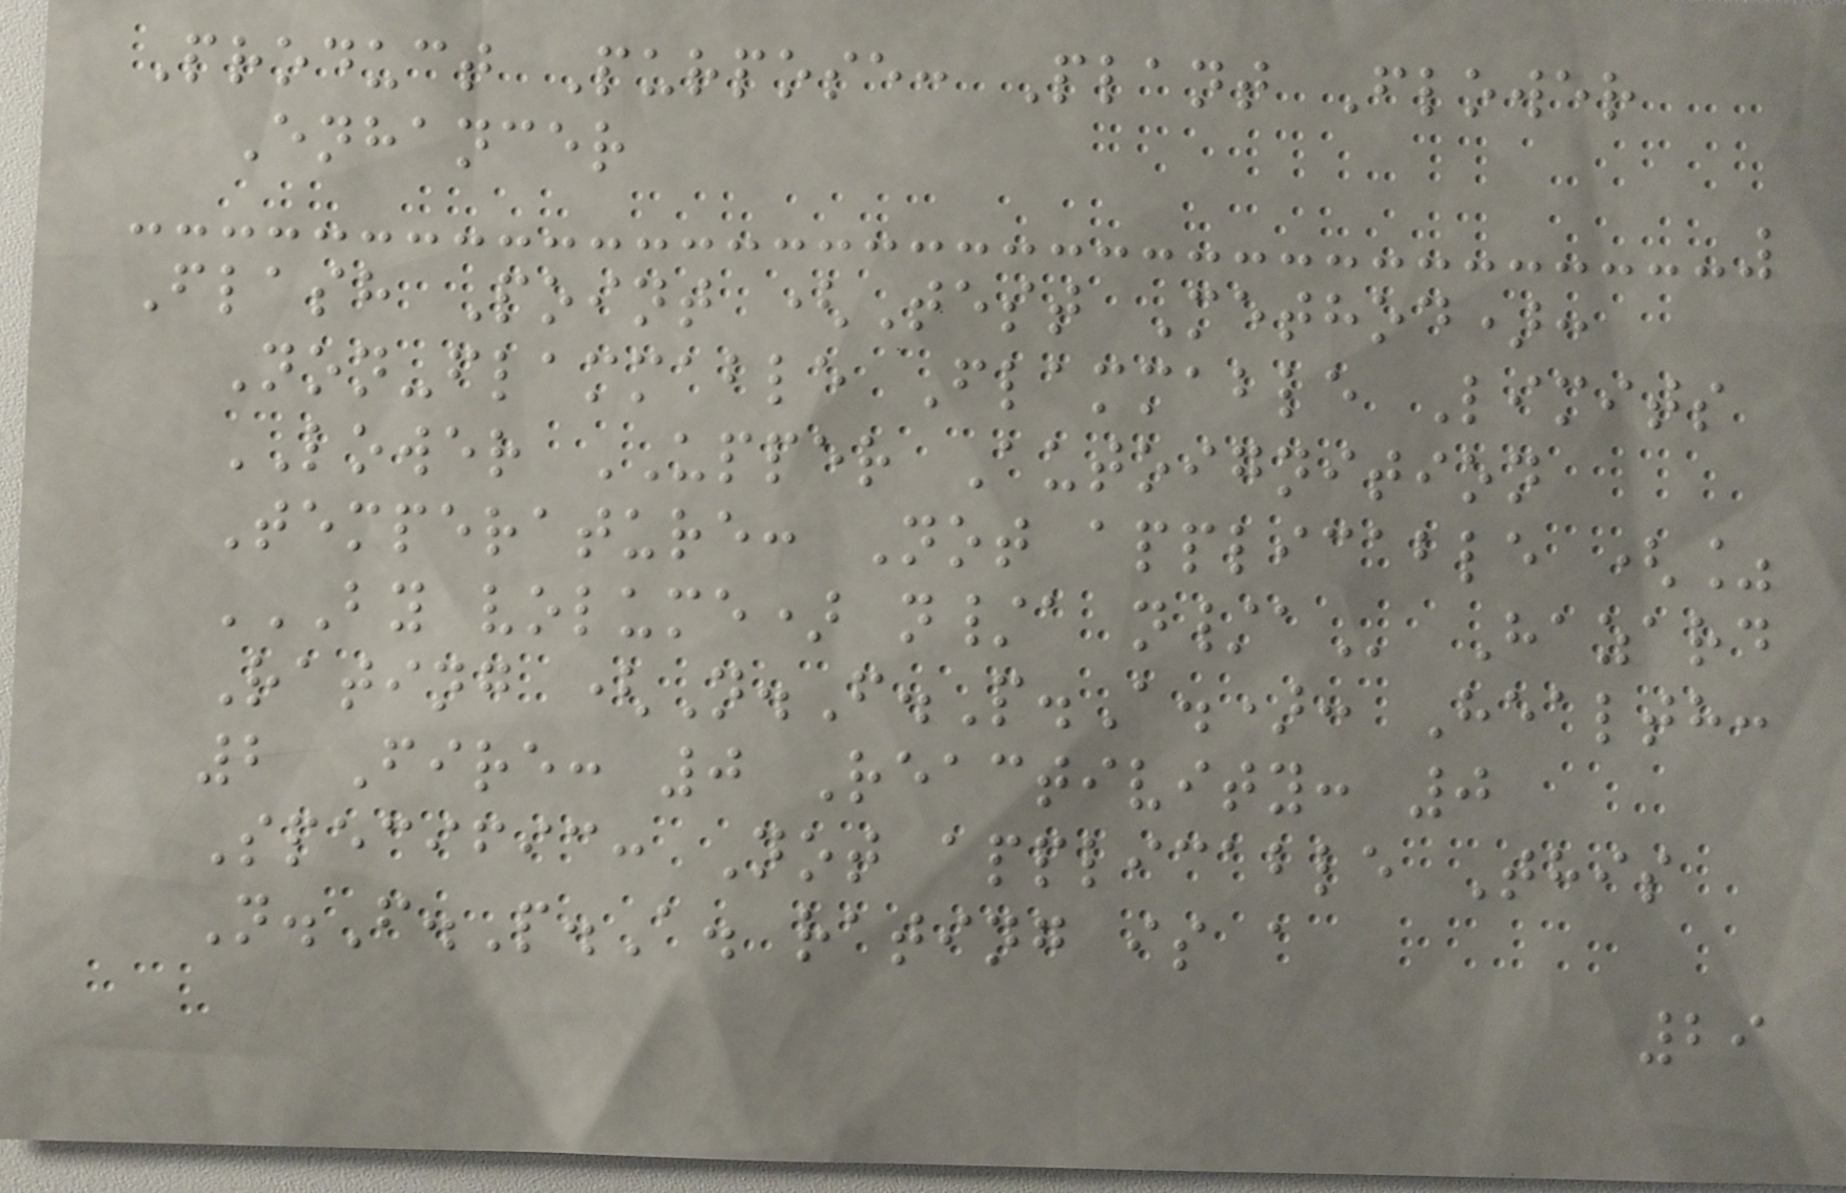Product Purpose: Plant Flower
Enhancer
Flash Point (Test Method):
Non-flammable Flammable Limits
LOWER UPPER Autoignition
Temperature: Not applicable (%
BY VOLUME) N/A N/A Hazard
Rating (N.F.P.A.): Health:
2 Fire: 0 Reactivity: 0
Specific: Not applicable This
N.F.P.A. rating is a
29
